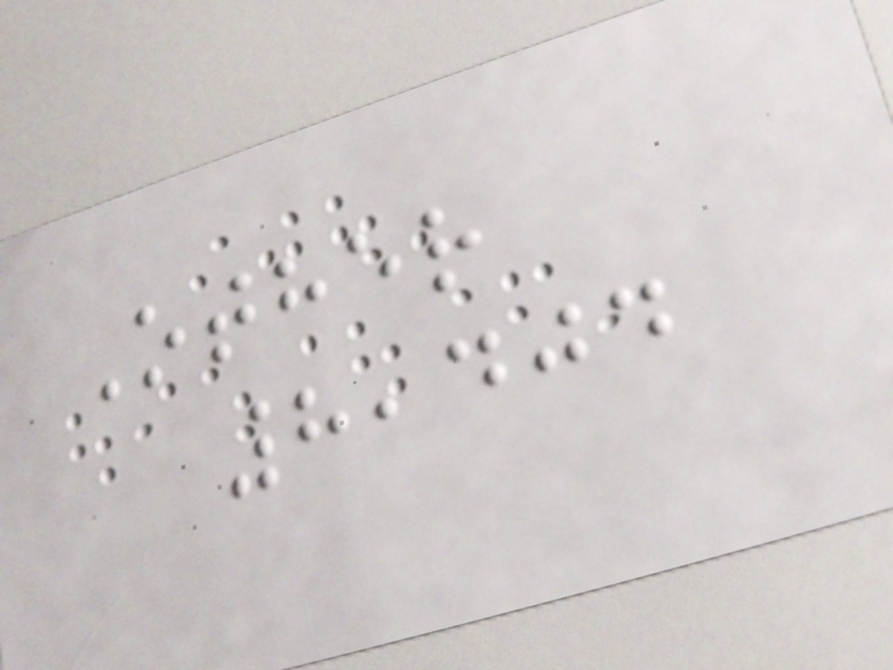Other
8,404
